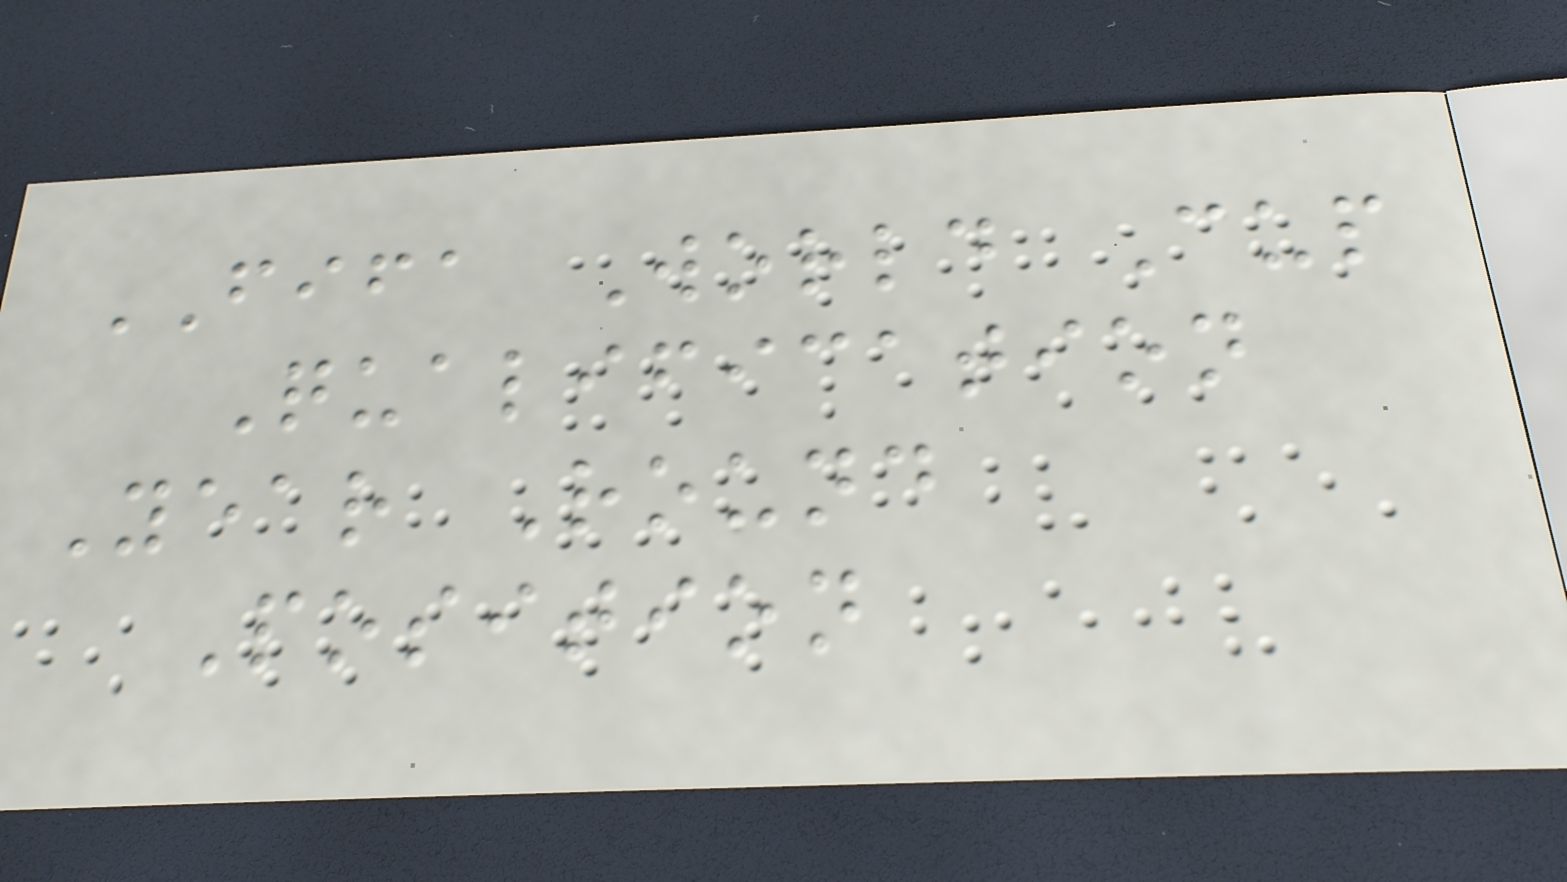FIFA World Cup
Qualification
Year Round
Position
